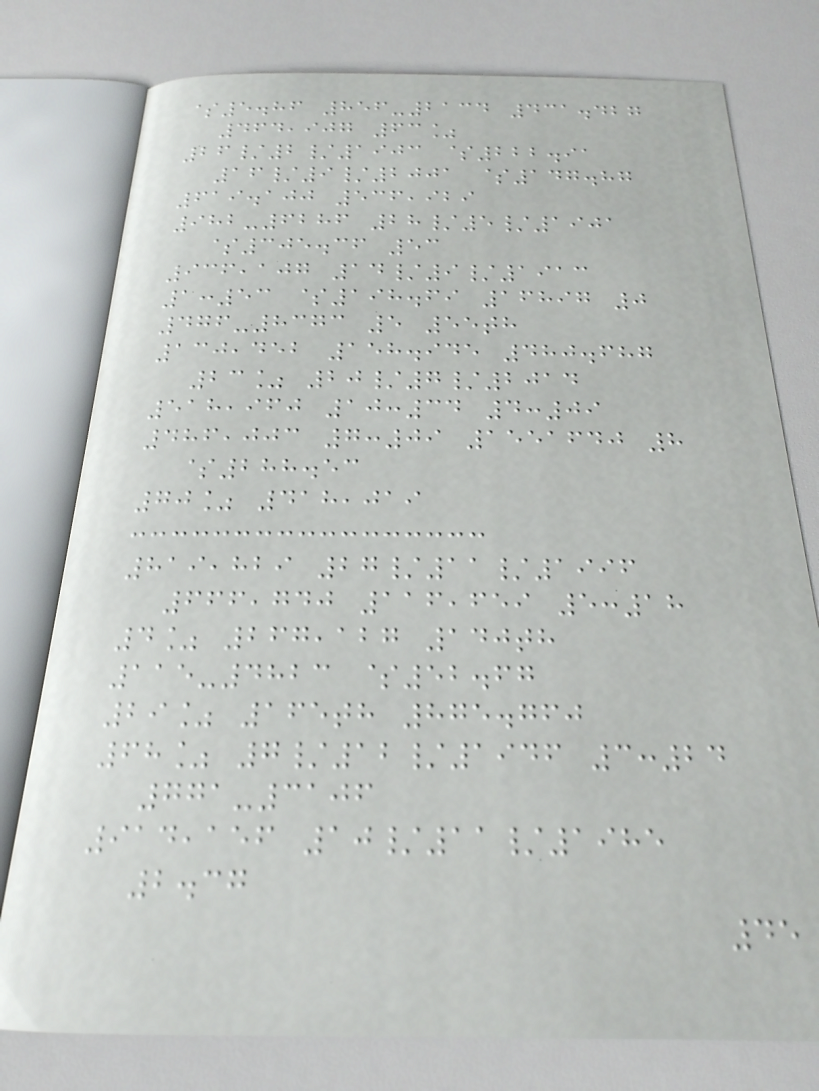$5.86 856-2134 431.427
464,907 63%
26/2/1903 $222.91
16/9/2001 $147.87
619.100 536,929
982-6286 28/5/1901
$305.36 53
936,107 14/9/1913
1:53 $198.69 16897 0
476-8373 5 55th
130,452 158.945 480.687
23% 20/7/2014
518,960 10:34 4:09
486,003 7:09 1551640 8
$288.53
70% 418,019
819,829 27/11/1996
666,740 116,659 5:18
4% 267,127 140th
115-4823 $52.67
29% 165th 875.760
68% 7/12/1946 3:24
771-3106
914,156 10/11/1985
2.37
45
